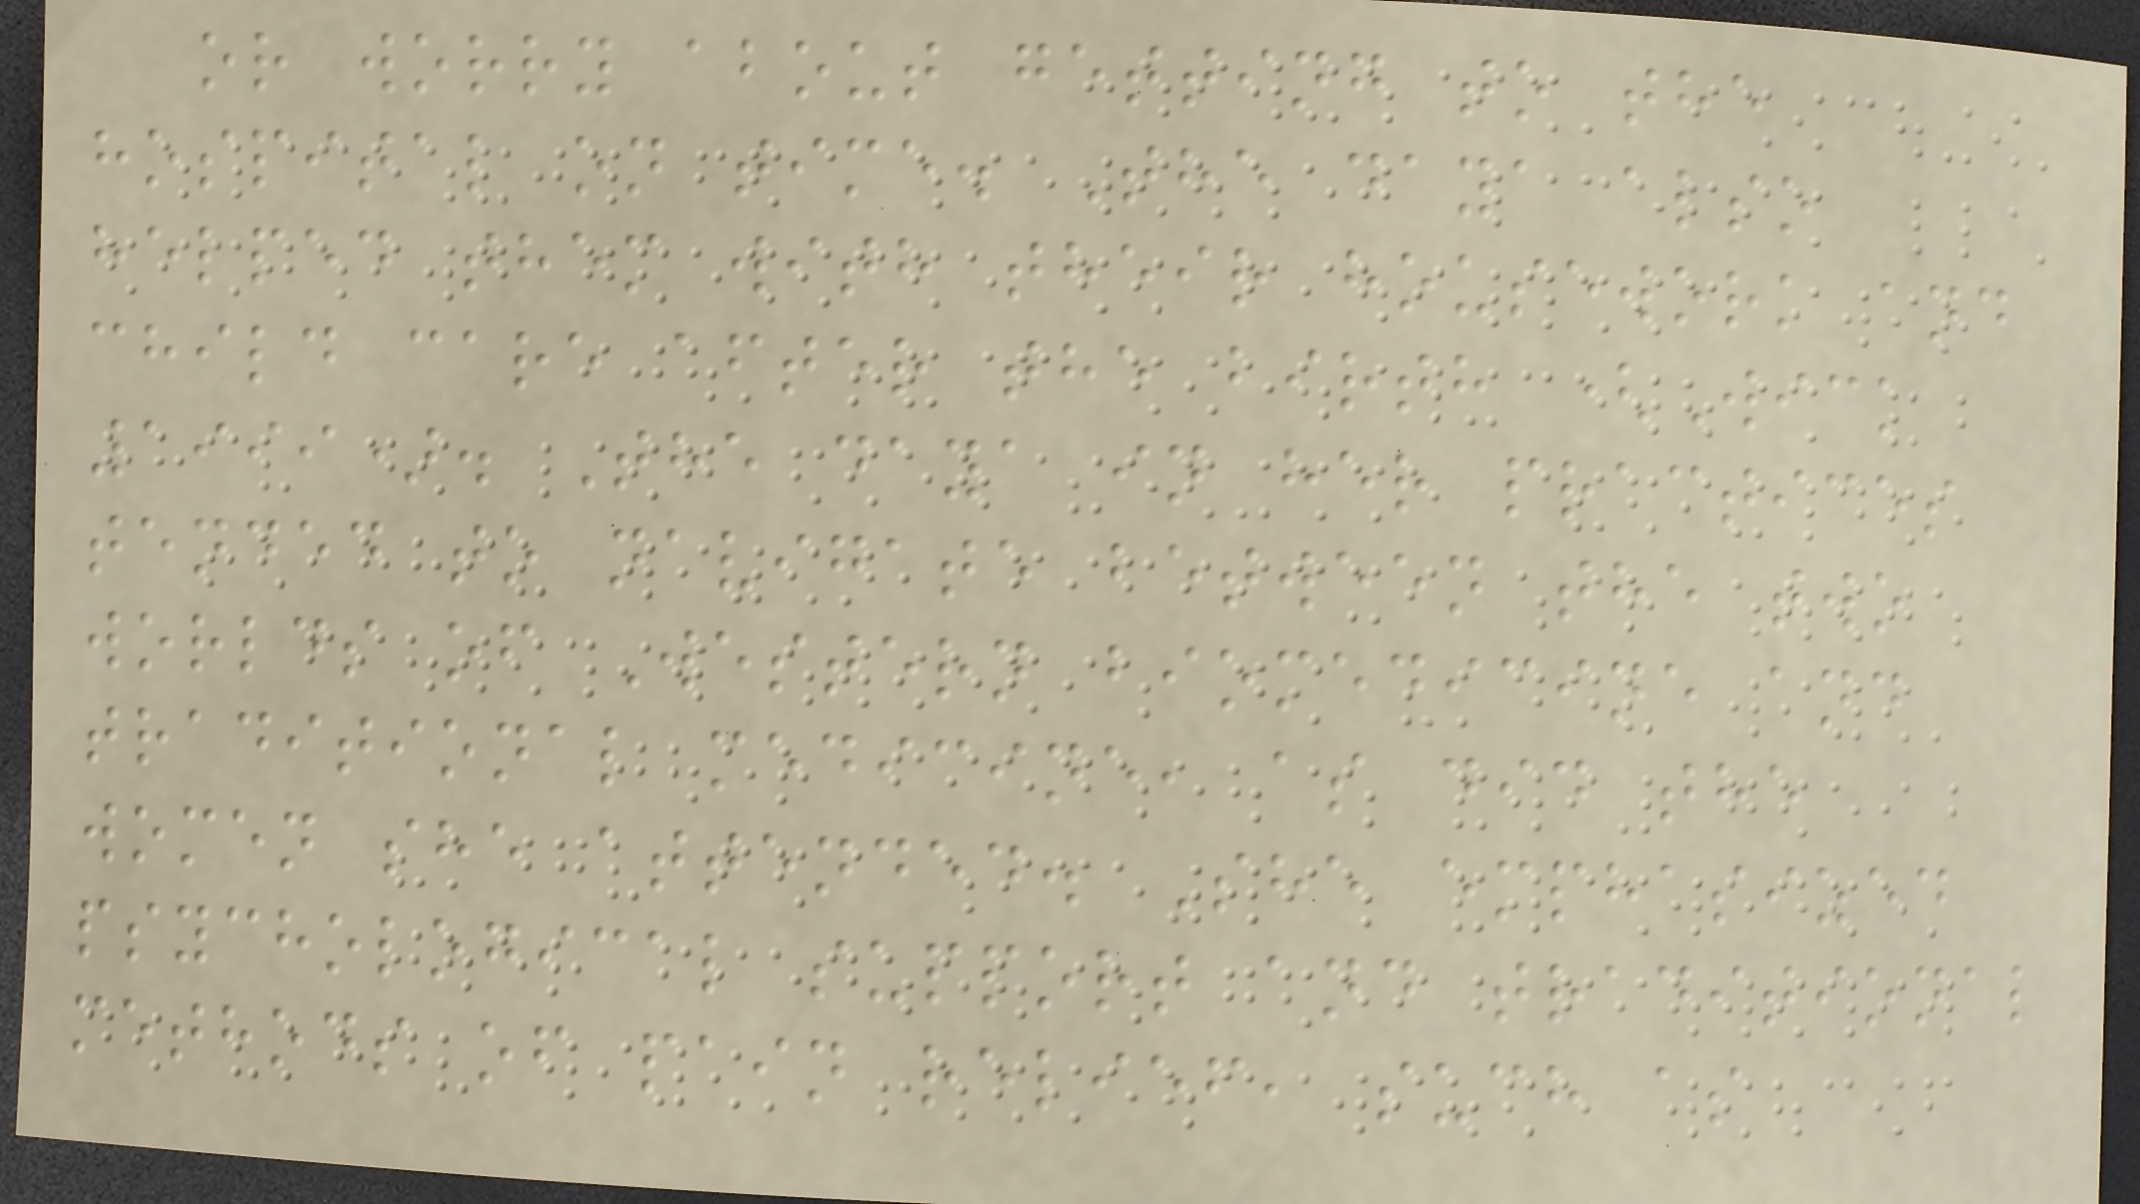or worry about getting to the
hospital on time. The daya also
helped them with their housework and
child care after the birth (Wick
1999). The daya in her practices
tended to navigate between the two
worlds of Western biomedicine and
traditional medicine, as did the
women she attended. She emphasized
psychological support and traditional
methods of pain relief, such as
